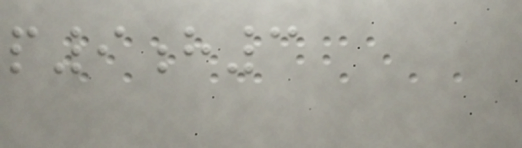p9h3
